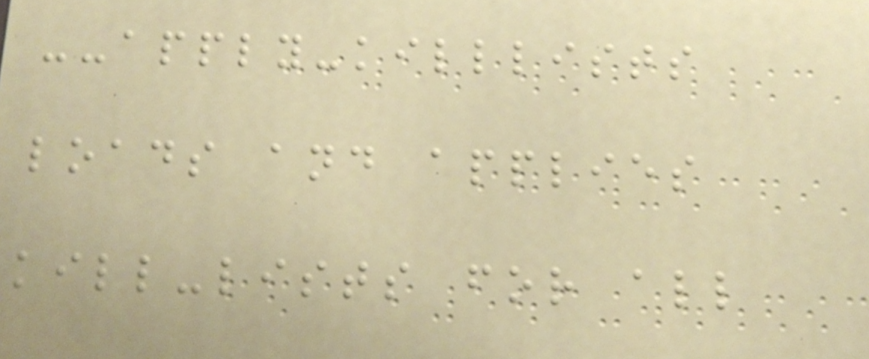--apply-killlists
loads and applies
kill-lists for all
